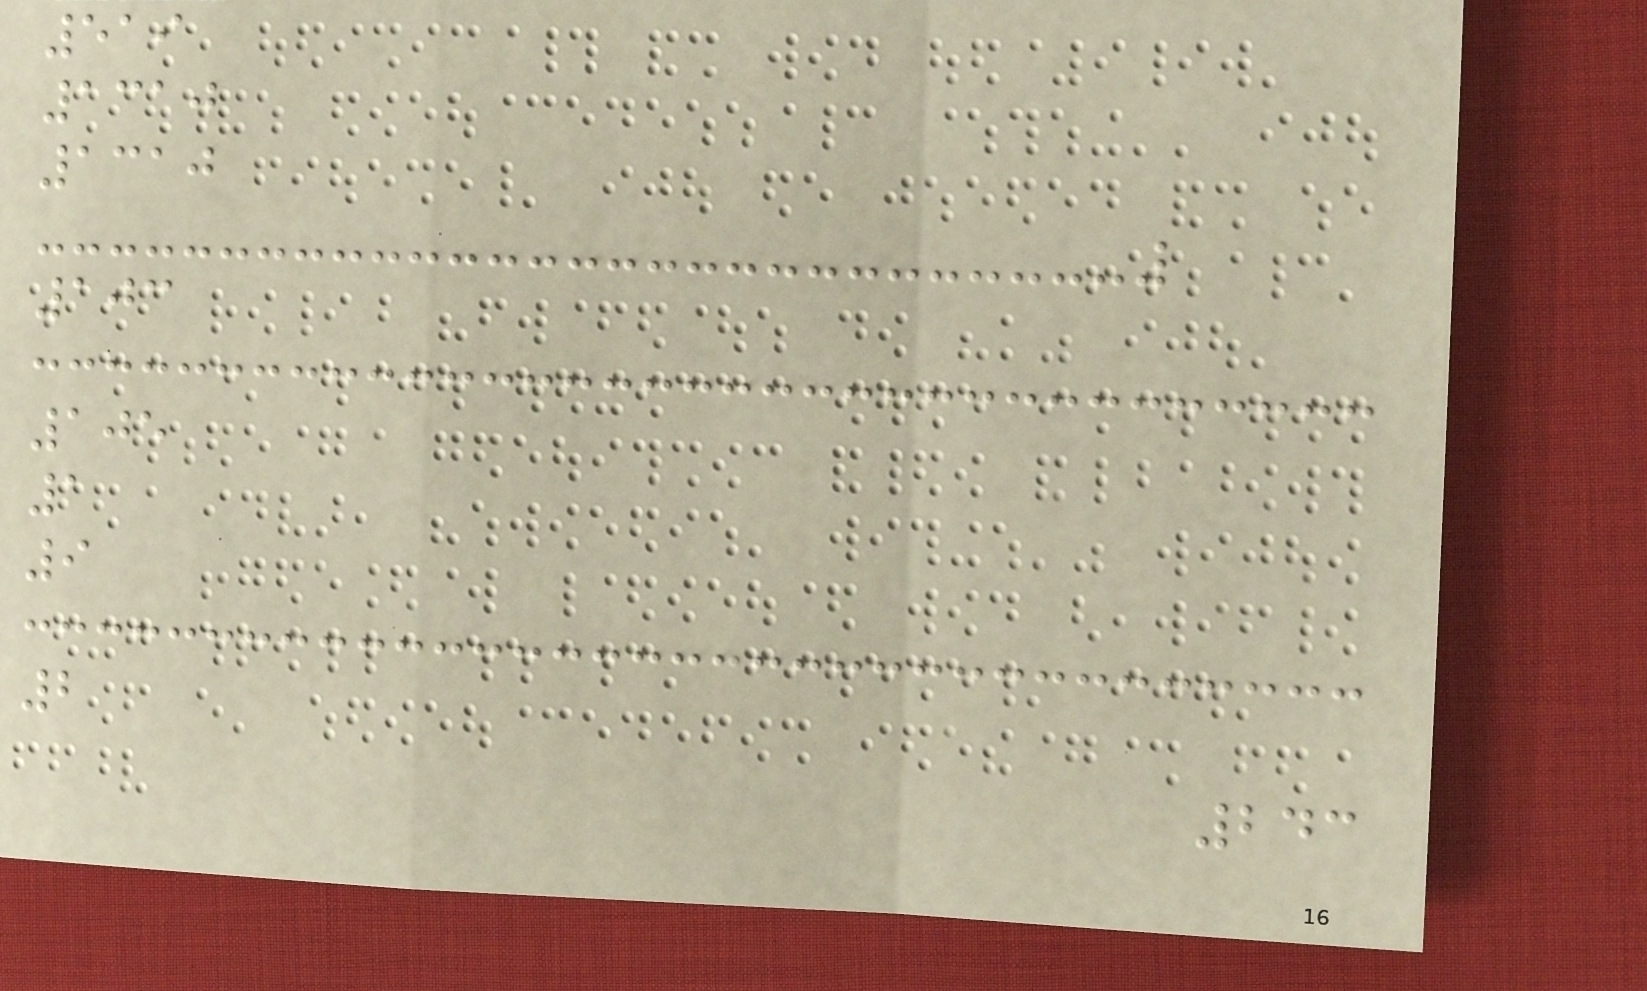519
1310
1310
103
105
1
9
2
243
